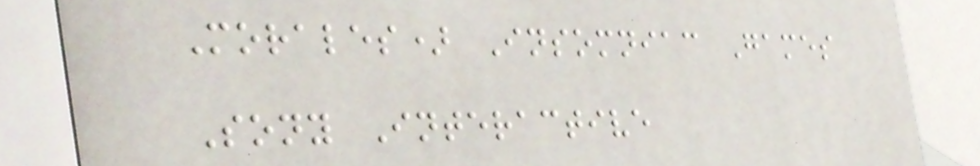Morales) Insomniac Games
Sony Interactive
